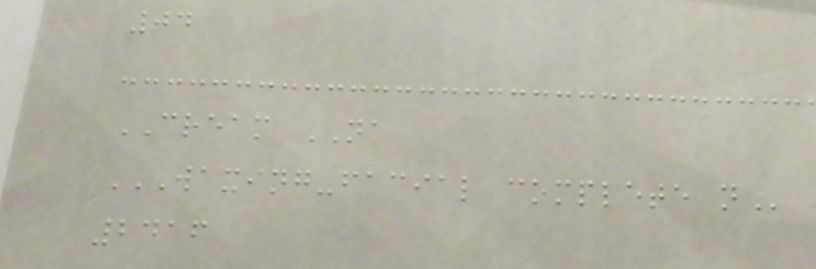04
CREAM NA
WAXING-FACIAL COMPLETE N
2416
